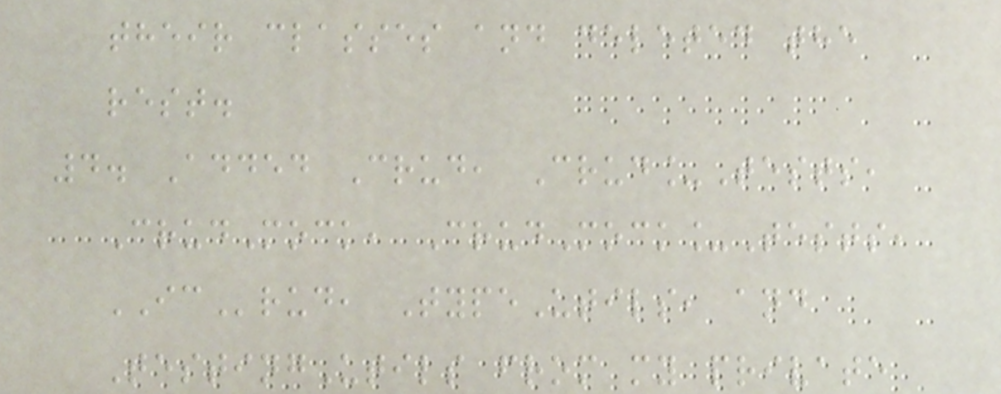their classes and deleted the
rest.
4. Added Crud, Crud_Tests,
CrudMock, CrudMock_Tests,
ICrud, TypeUtils, and
TestingUtils from my private
